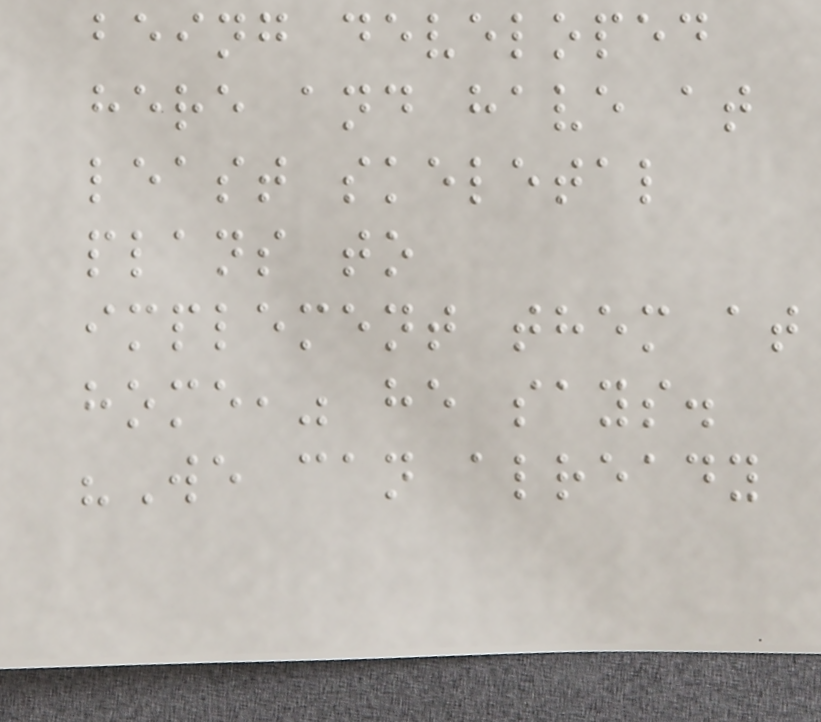being developed
here and have at
least skeletal
plans to
implement them at
home," he says.
"We can already
